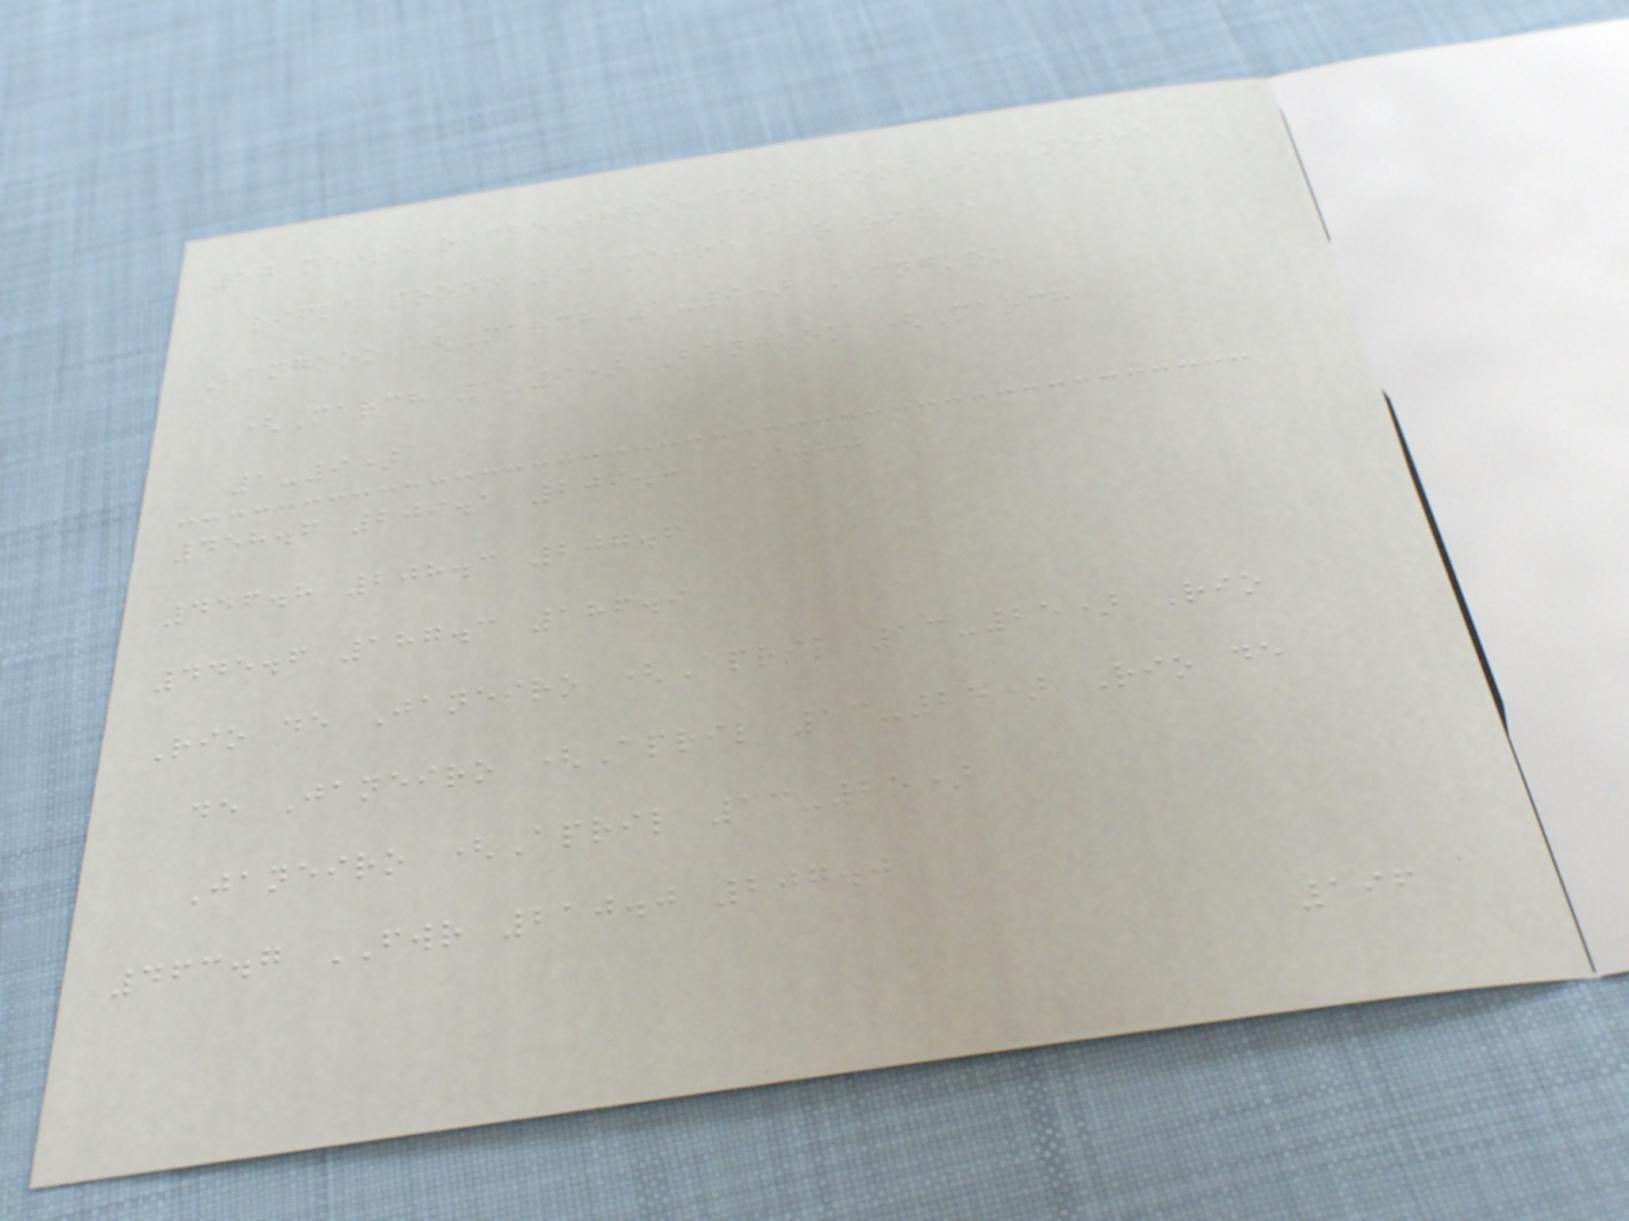50 metre rifle three positions 50 metre
rifle prone 10 metre air rifle
Bangkok (March 1-9) Bangkok
(March 1-9) Bangkok (March
1-9)
458.6 209.1 209.8 FWRJ
456.8 208.3 207.6
445.6 187.3 186.9
Rio de Janeiro (April 13-25) Rio
de Janeiro (April 13-25) Rio de
Janeiro (April 13-25)
463.7 FWR 210.0 207.0
196
